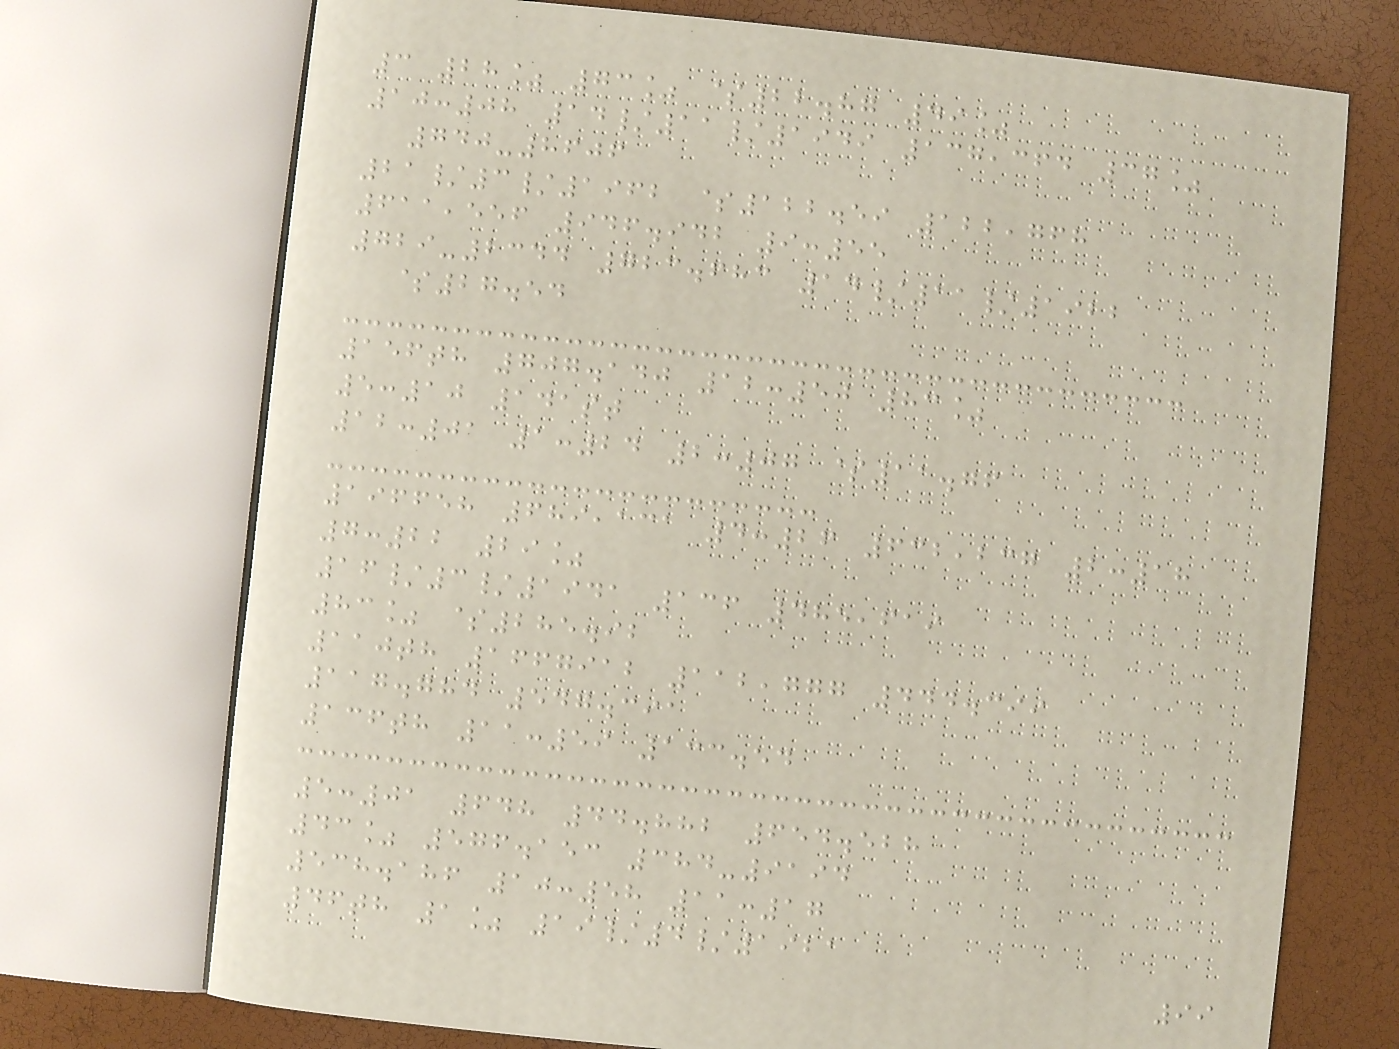3 28% 73% $22.87 49%
10:08 14/11/1949 137,364 37%
740-8606
21/3/1962 $122.59 122,768
611,556 946.942 9:55
729-2344 723.683 14/11/1922
$27.54
156th 707.140 12:50 83%
5:10 141st
12:01 1:24 2:07 $11.76
196658 689,131 4:26 632,237 2:18
7:22 29%
16/3/1941 136 485,619
83% $285.92
110th 1667912 112,777 444.399
117.784 547.391
136th 11:59 133.54
5:01 648 44.882 654.528
43% 576.153 384-9194
538.186 10:58 11:17
46th 1% 19/4/1921
99
